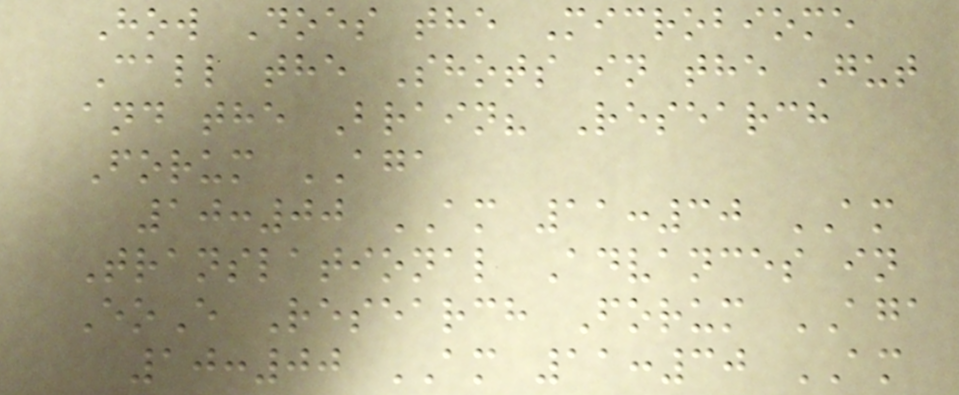How Does the Microbiome
Call the Shots in the Gut
and the Brain? Research
Forum AGA
10:00 AM 11:30 AM
Translational Advances in
EoE Research Forum AGA
10:00 AM 11:30 AM
